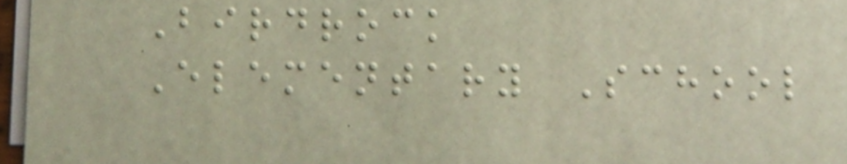Birdrock
Elementary School
